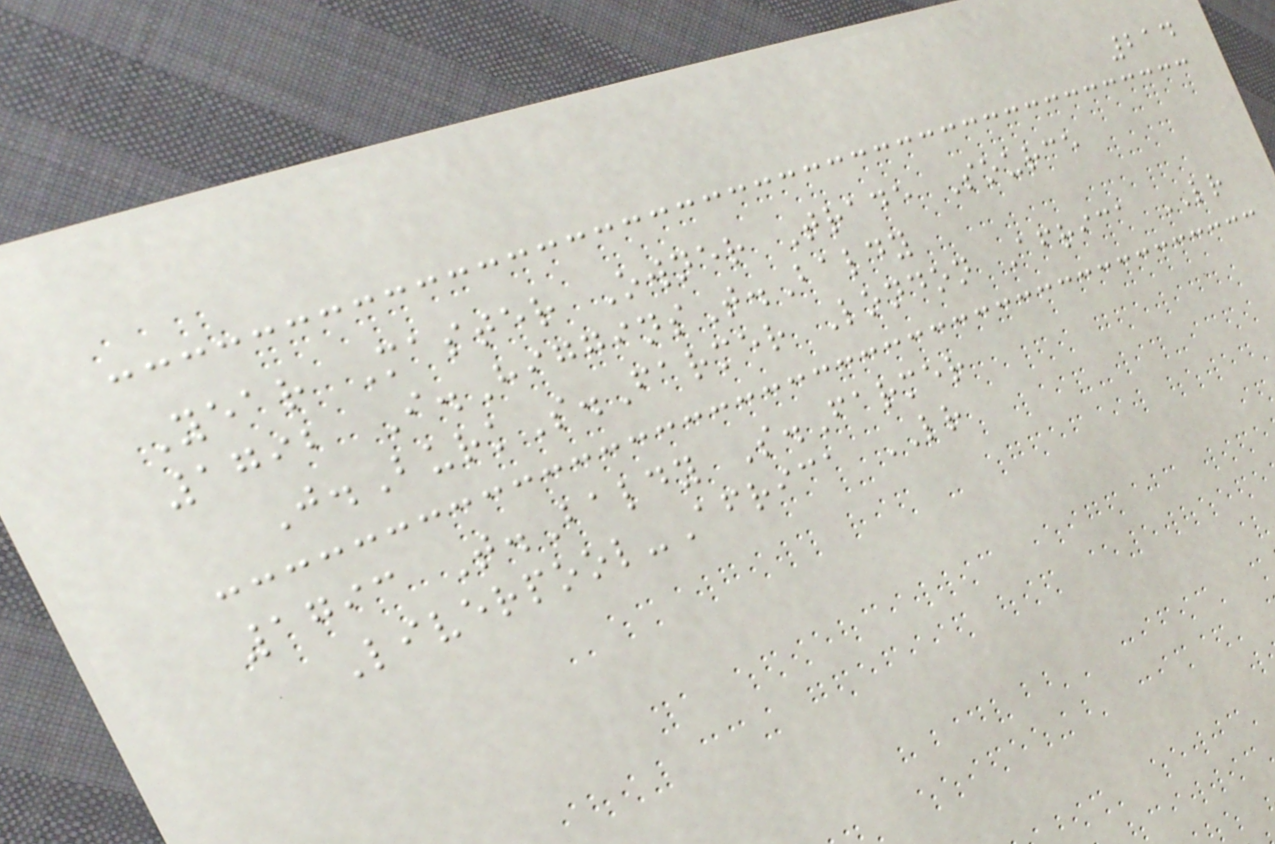214
Year Master Owner Trade Source
1792 I.HigginsT.Baldy
J.BurkS.Farmer London Africa LR
1793 T.Baldy S.Farmer
Liverpool-Africa LR
